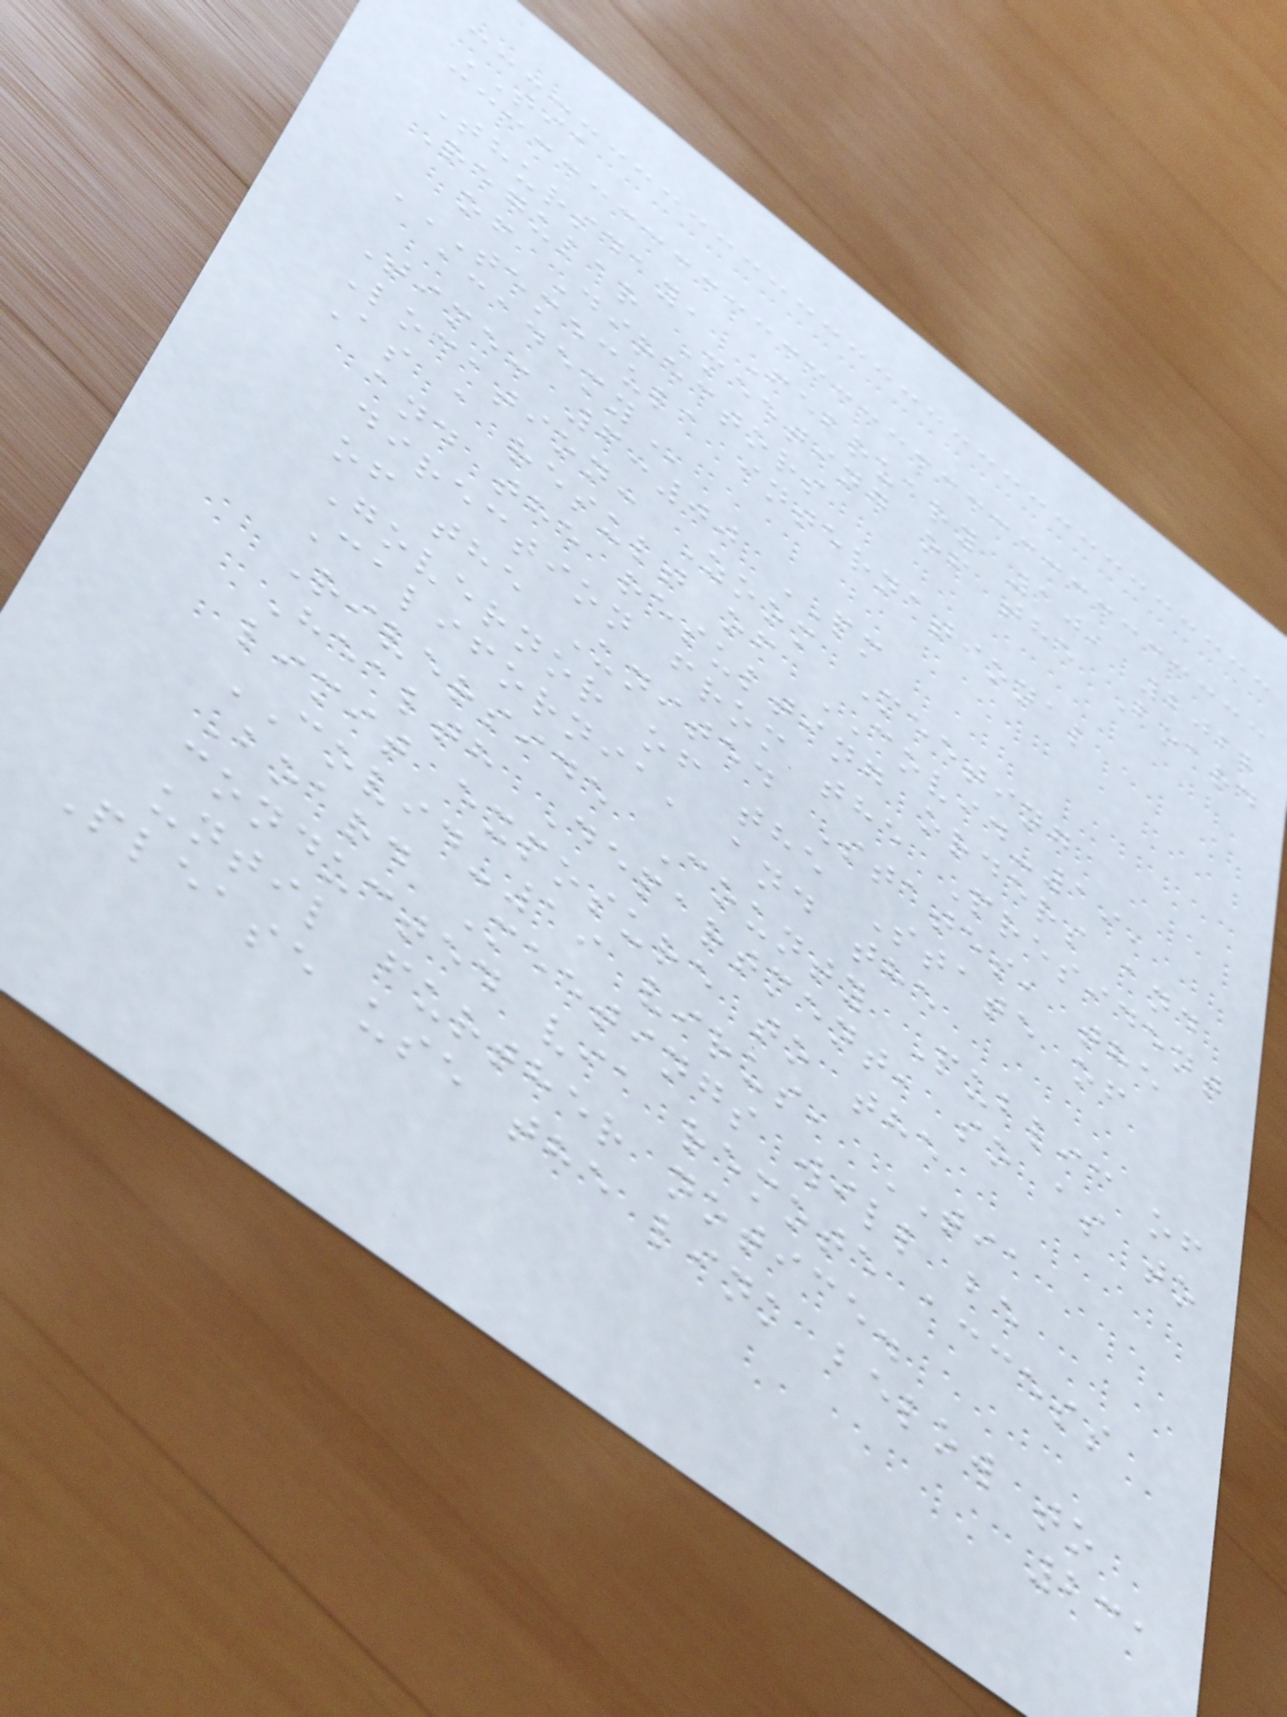TIA
Thursday, February 10, 2022
Regular Meeting of the Board
of Directors
TEMECULA INTERNATIONAL
ACADEMY
Time: 6:00 PM
Location: Zoom Meeting
As a result of COVID-19,
and the resulting orders and
direction from the President
of the United States, the
Governor of the State of
California, and the
Riverside County Public of
Health Department, so as to
limit exposure to the
COVID-19 virus, TIA
Board Meetings will be
conducted via remote access
until further notice.
Please use the link below to
231
